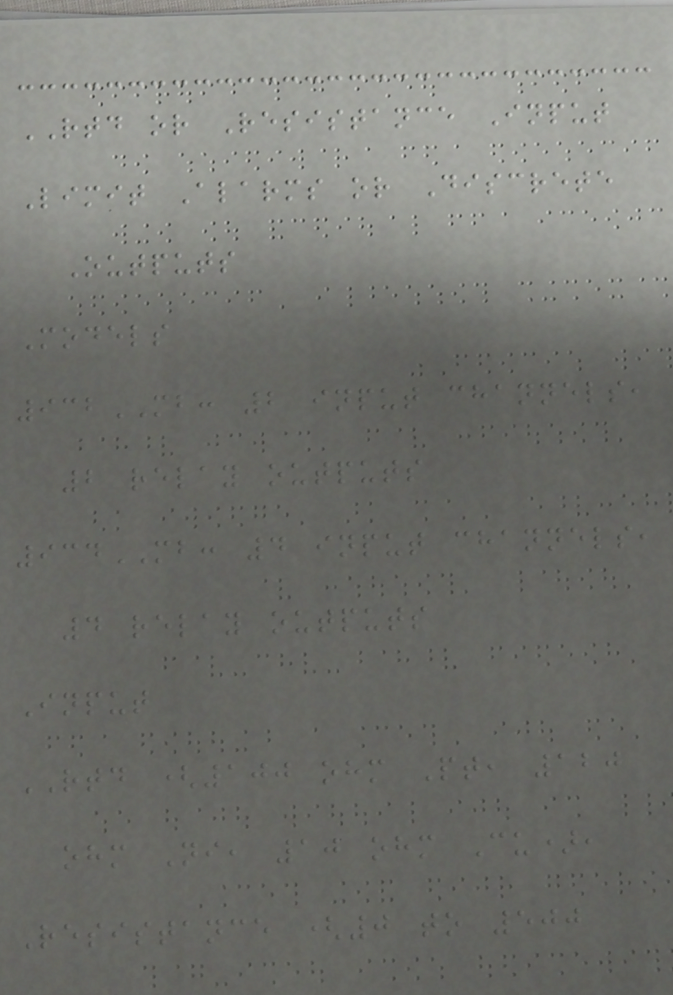RTD or Resistance Input
Limit Alarms or Discrete
Outputs
Models
932MB: 2 input channels,
2 relay outputs
934MB: 4 input channels,
4 relay outputs
Input
RTD (100 ohm Pt, 120
ohm Ni, 10 ohm Cu),
Resistance (0 to 500
